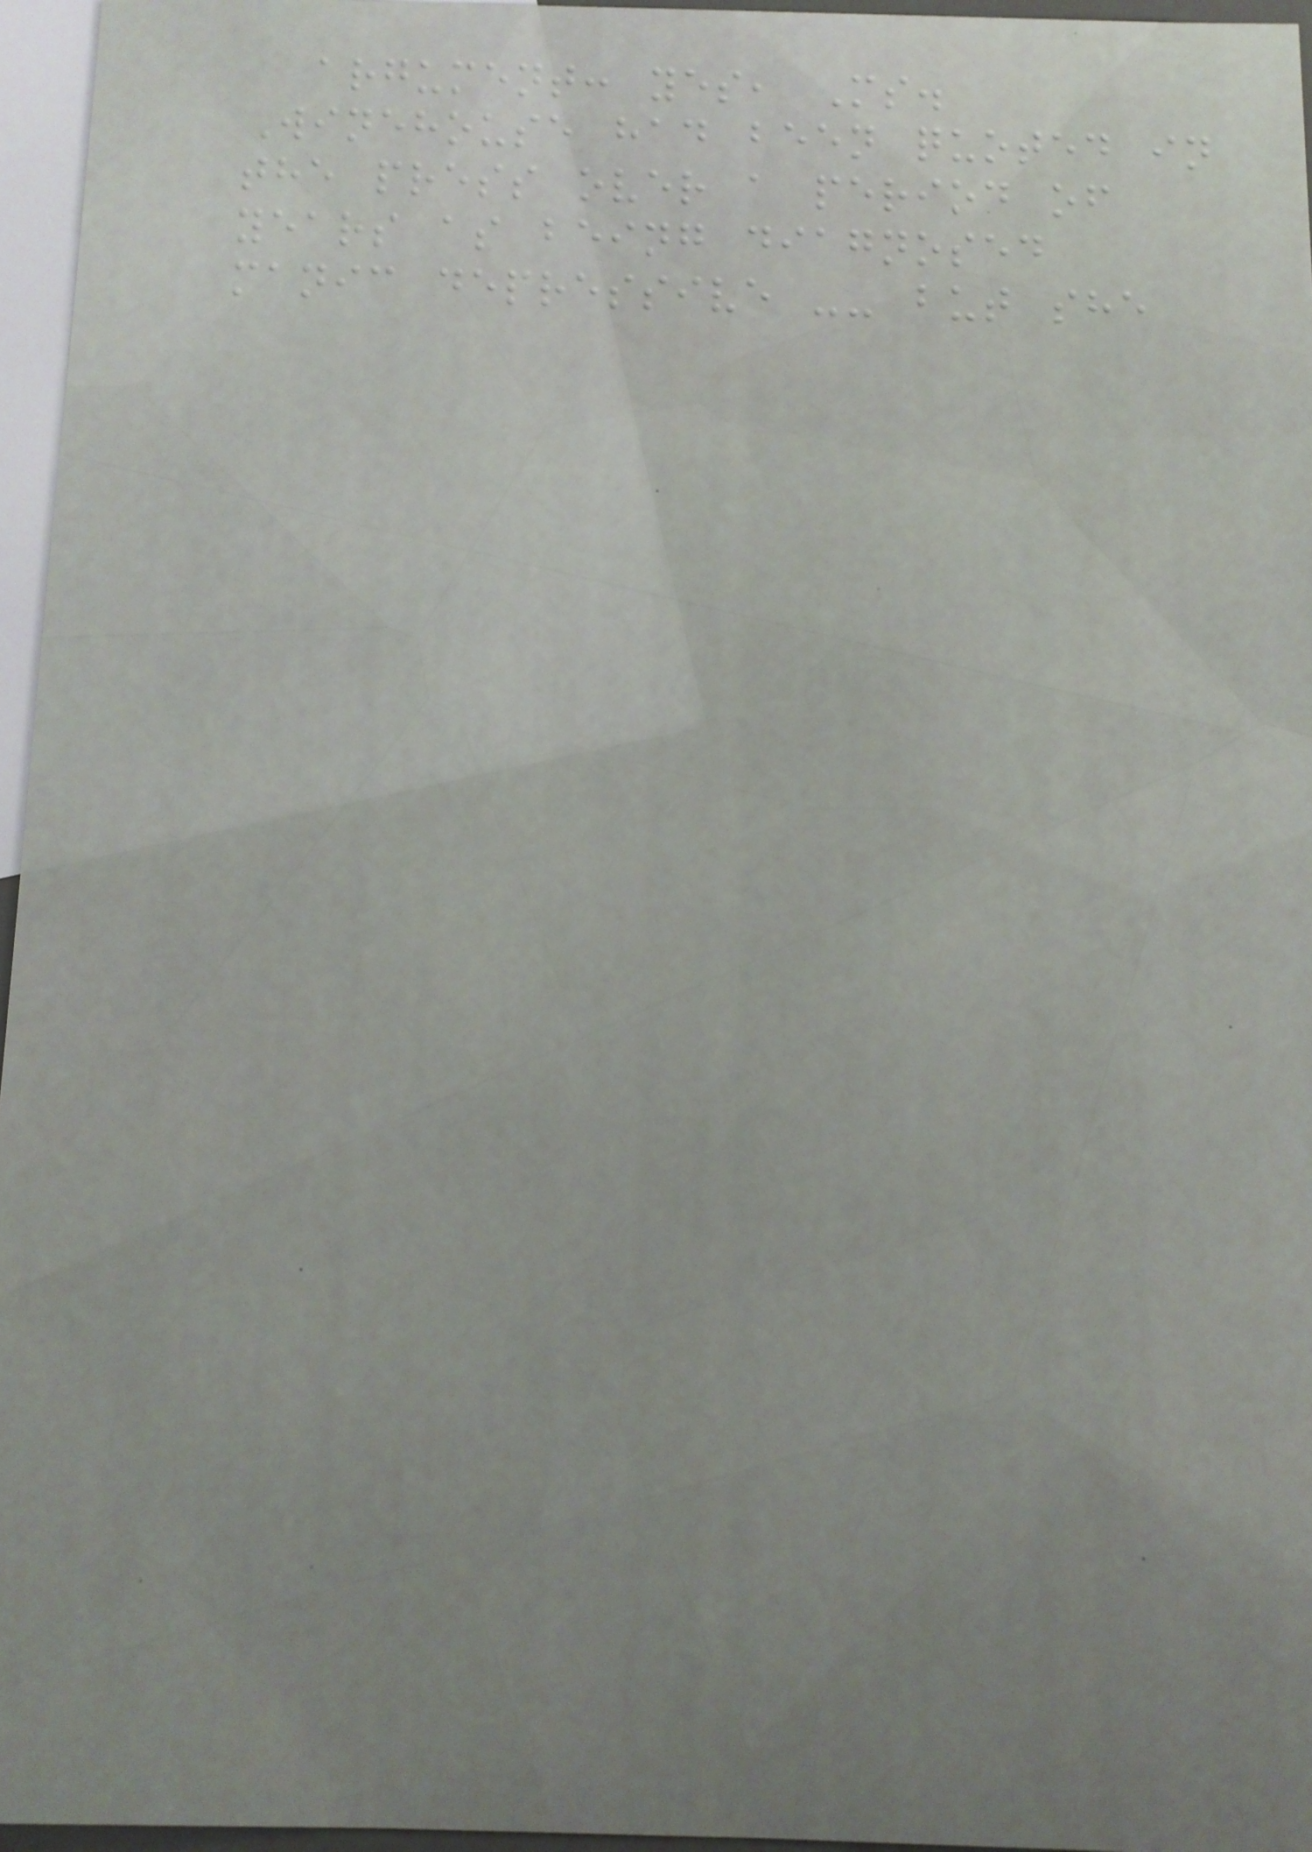argument: yes, Ms.
Winehouse had been quoted in
the press over a period of
years as being diagnosed
manic depressive -- but she
